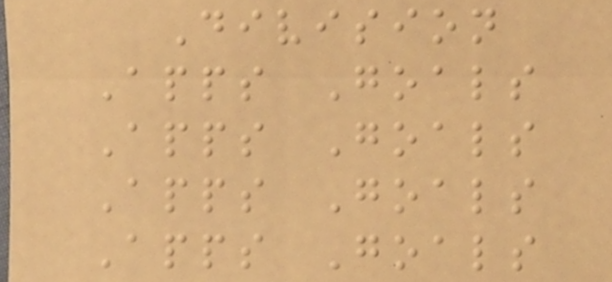Division
Apps Goals
Apps Goals
Apps Goals
Apps Goals
